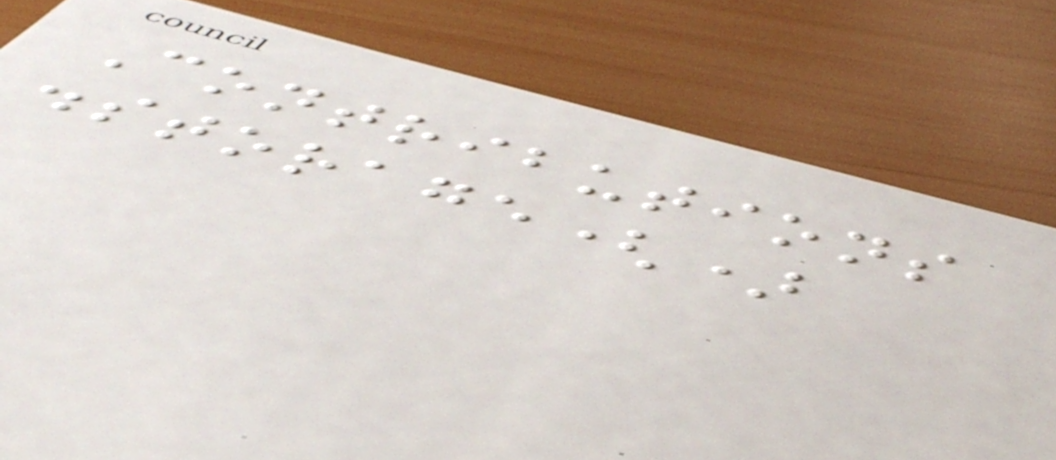Contributions
.storage()
